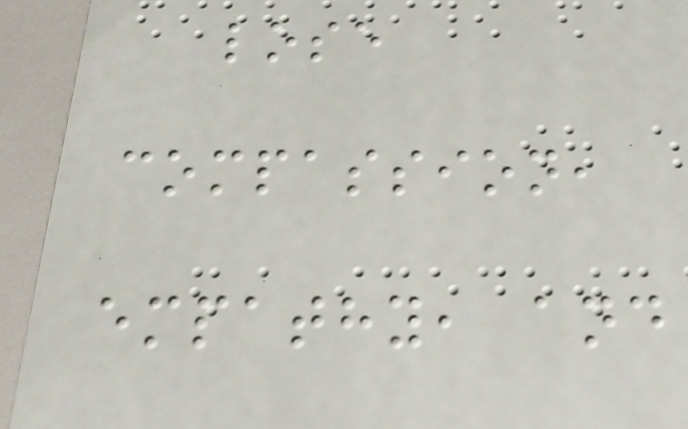lose
compassion,
empathy, and
